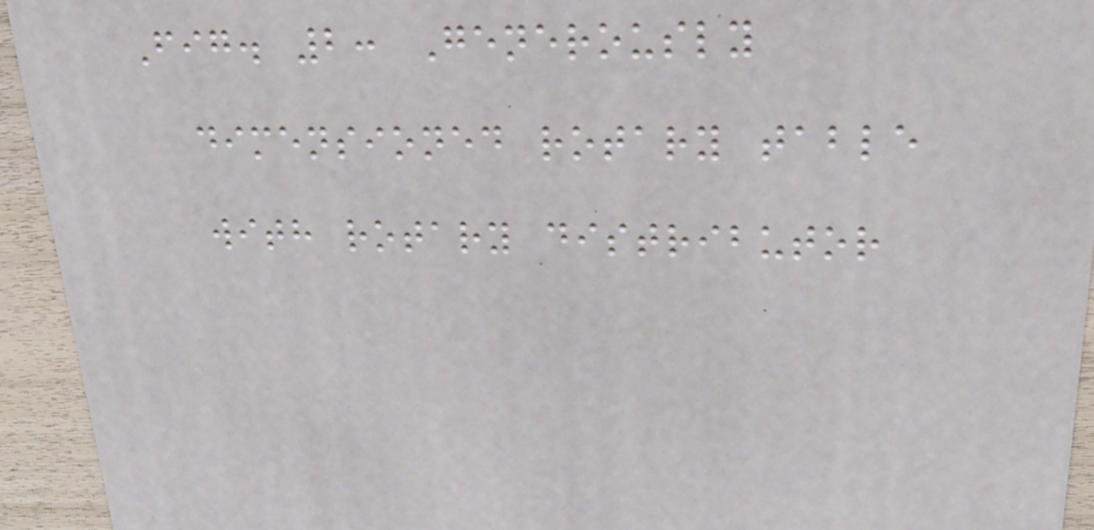Fig. 2: Generously
dimensioned rotary table
with rotary distributor
